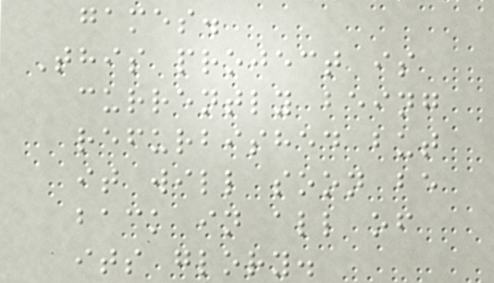games.
This project is
currently being
refurbished but
it will soon be
back in all of
its glory.
